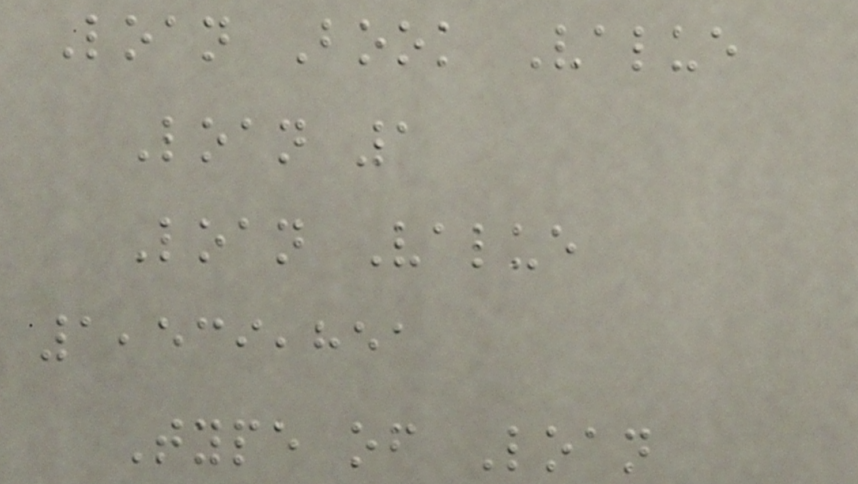Loan Book Value
Loan 1
Loan Value
1,539,851
Type of Loan
